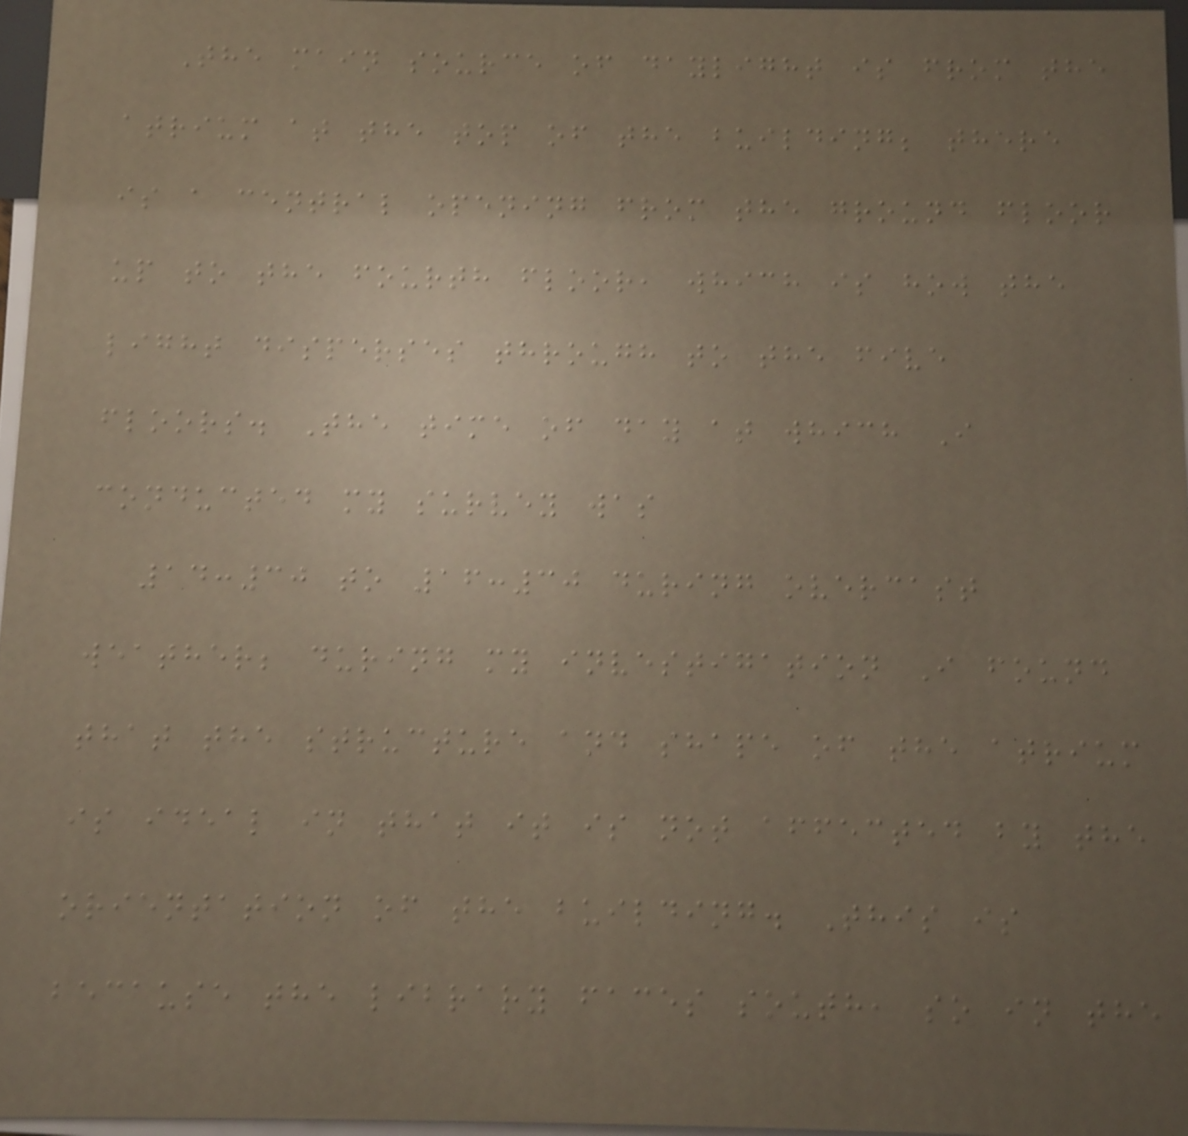The main source of daylight is from the
atrium at the top of the building; there
is a central opening from the ground floor
up to the fourth floor, which is how the
light disperses through to the five
floors. The time of day at which I
conducted my survey was
14:30 to 16:30 during overcast
weather; during my investigation I found
that the structure and shape of the atrium
is ideal in that it is not affected by the
orientation of the building. This is
because the library faces south, so in the
